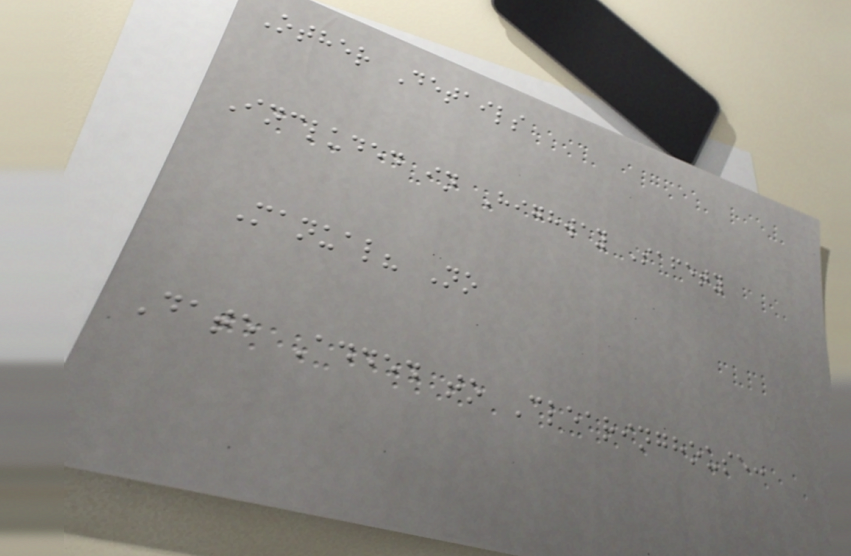Other Details
Included in Highway Safety
Manual? No
Date Added to Clearinghouse:
